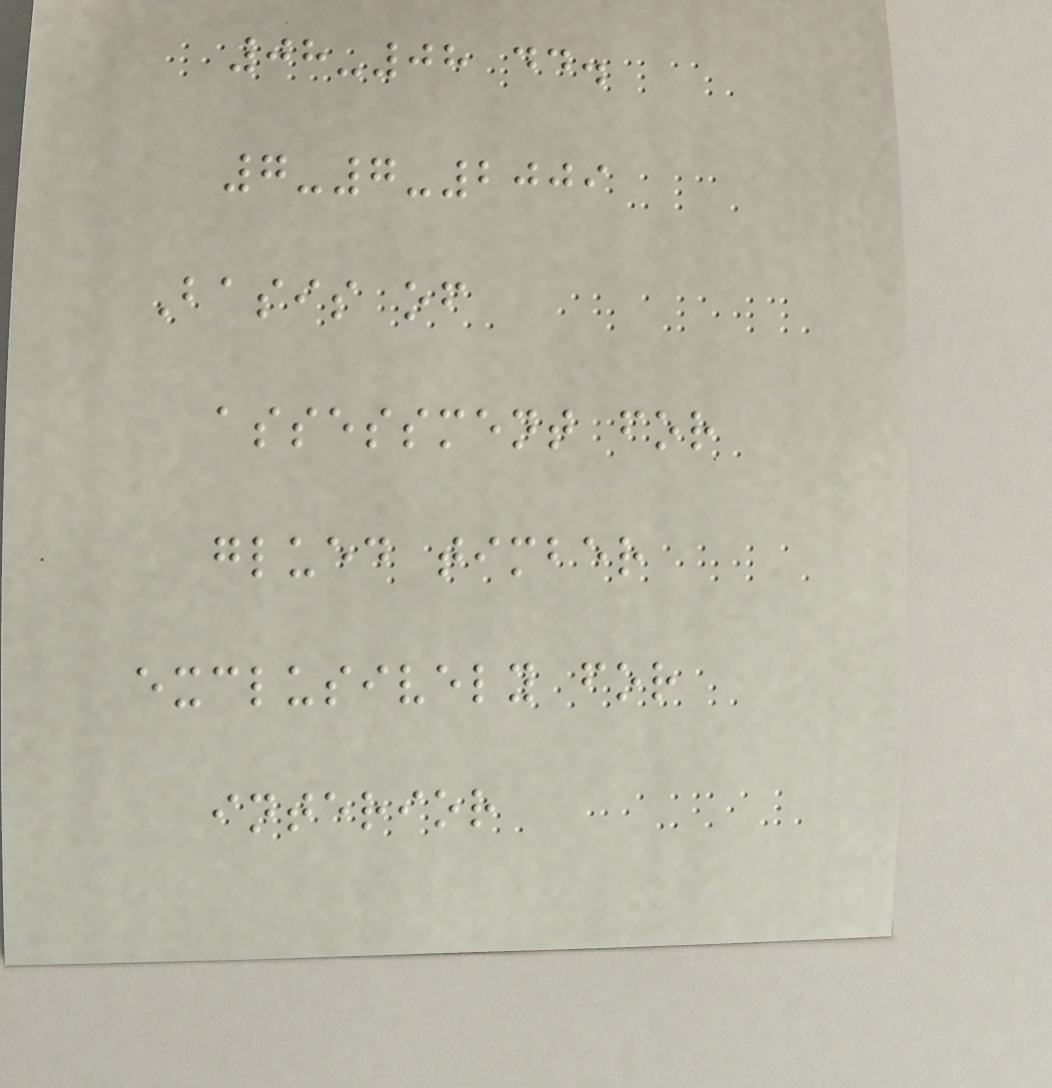08-08 dd.
7-7-2009
Basis of
assessment for
glued timber
exclusively for
interior
